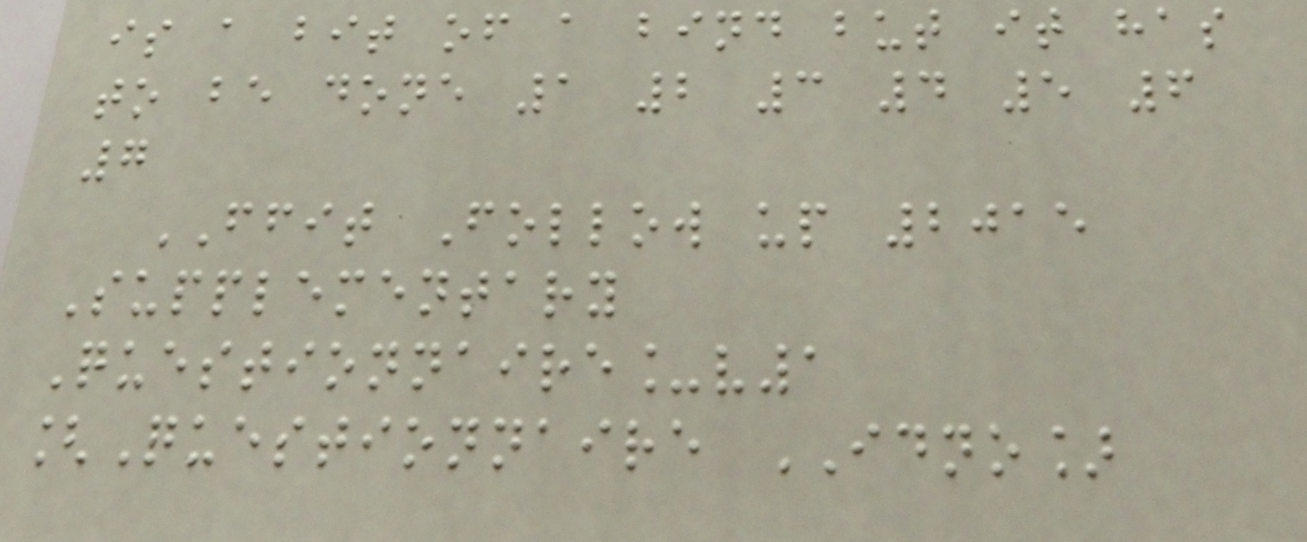is a bit of a bind but it has
to be done 1 2 3 4 5 6
7
FFIT Follow up 2015
Supplementary
Questionnaire_v1
[Questionnaire IDNO]
